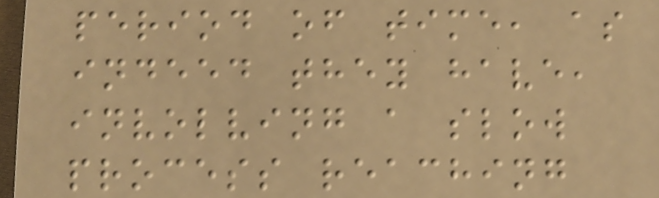period of time, as
indeed they have,
involving a slow
process reaching
